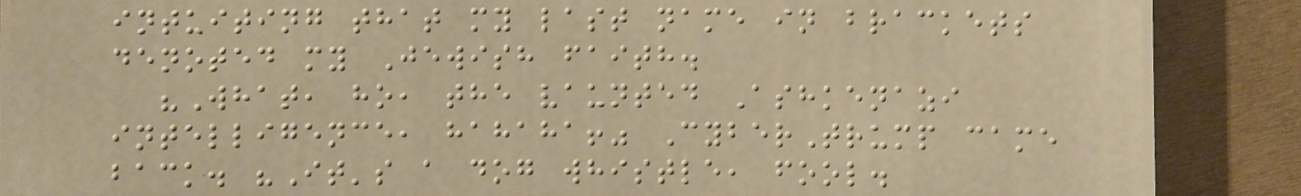intuiting that my last name in brackets
denoted my Jewish faith.
"What, ho, the vaunted Ashkenazi
intelligence, hahaha!" CyberTrump came
back. "It's a dog whistle, fool.
